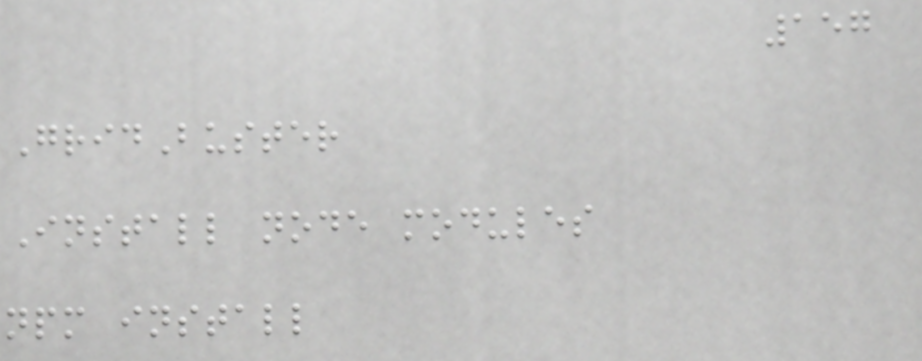157
GridBuster
Install node modules
npm install
